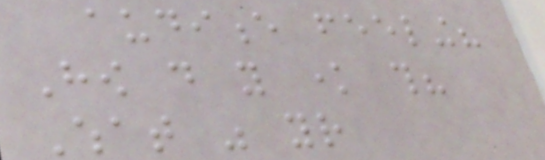audience feeling?
How do you know this?
What was your
